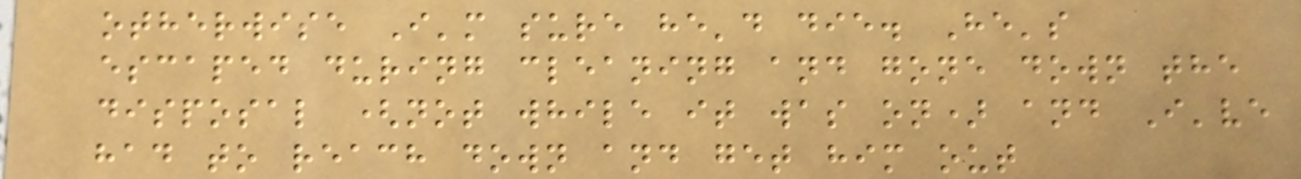otherwise I'm sure he'd die. He's
escaped during cleaning and gone down the
disposal (not while it was on) and I've
had to reach down and get him out
